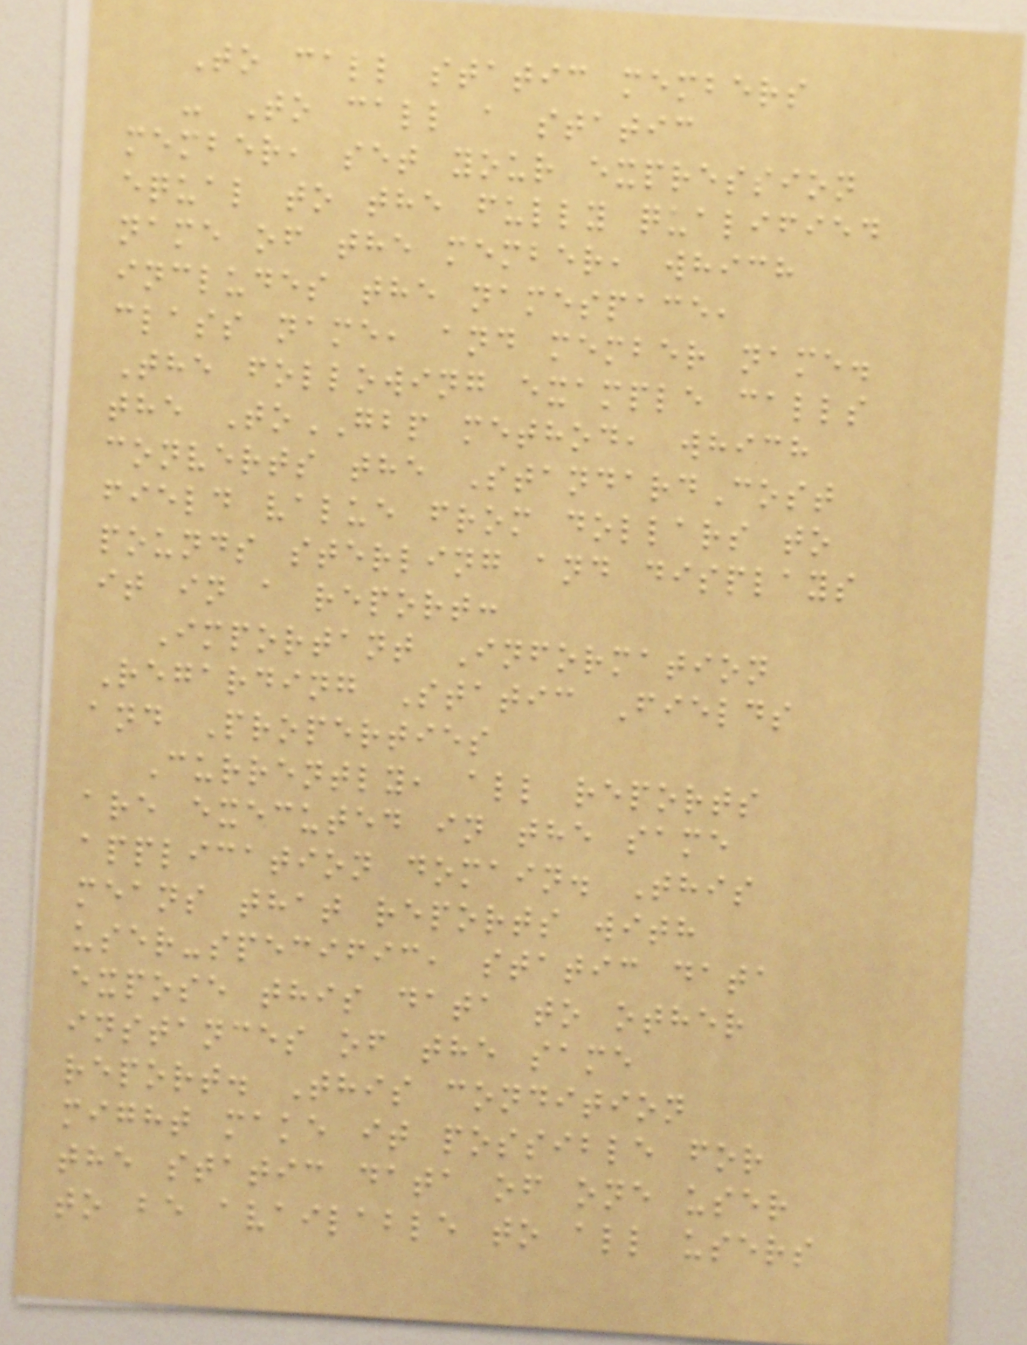To call static members
- To call a static
member, set your expression
equal to the fully qualified
name of the member, which
includes the namespace,
class name, and member name.
The following example calls
the ToGBP method, which
converts the StandardCost
field value from dollars to
pounds sterling and displays
it in a report:
Important Information
Regarding Static Fields
and Properties
Currently, all reports
are executed in the same
application domain. This
means that reports with
user-specific, static data
expose this data to other
instances of the same
report. This condition
might make it possible for
the static data of one user
to be available to all users
